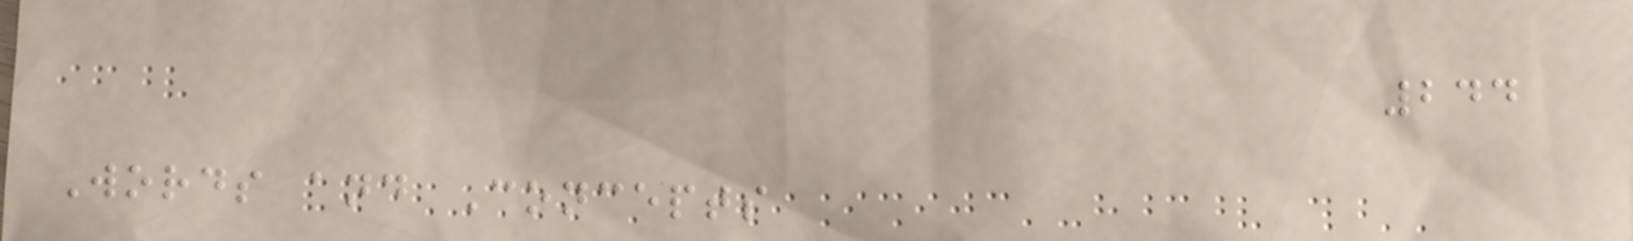244
Words and Concepts
